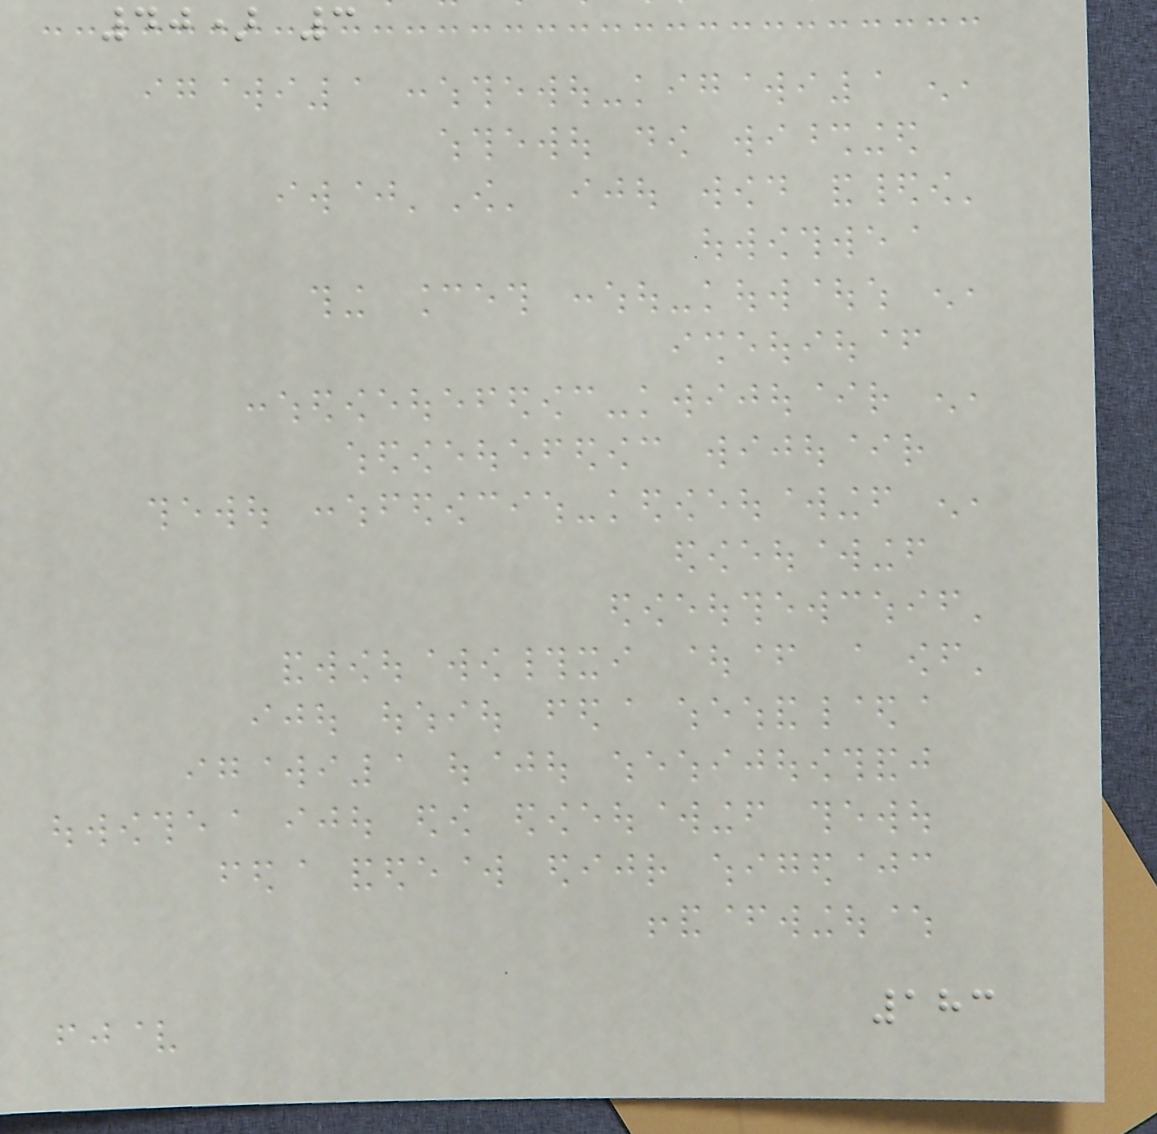40) 3
183
